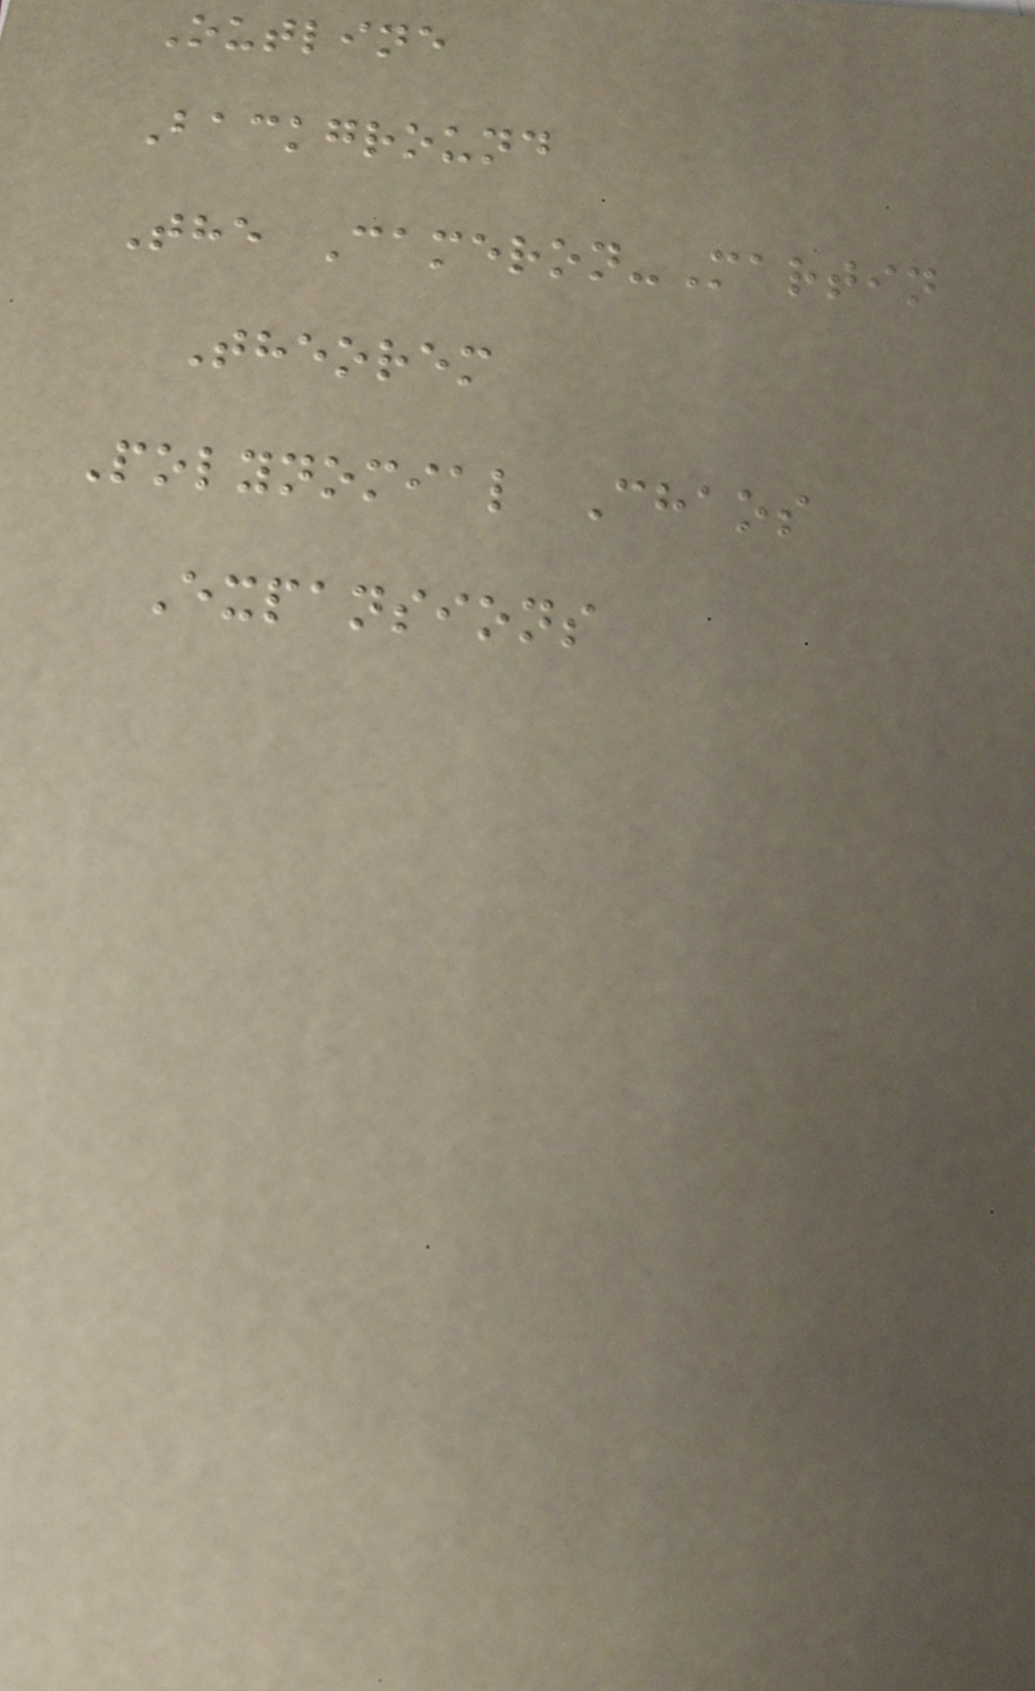Outline
Background
The Cameron-Martin
Theorem
Polynomial Chaos
Expansions
